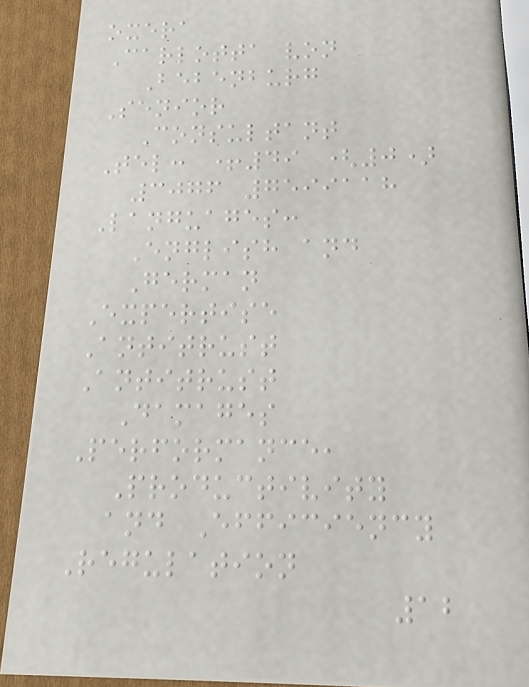oxera
Carlotta von
Bebenburg
Senior
Consultant
Tel: +49 (0)
3076 7599118
Languages:
English and
German
Expertise
Antitrust
Antitrust
Damages
Performance,
Productivity
and Efficiency
Regulation
12
